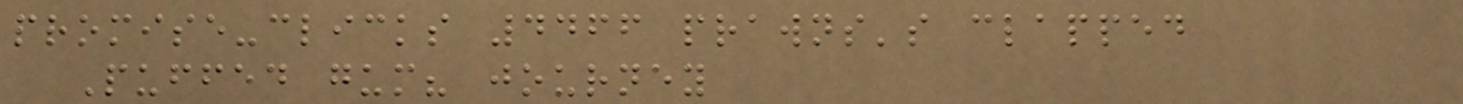promise-clicks 4466 prawns's clapped
Puffed gum? journey
